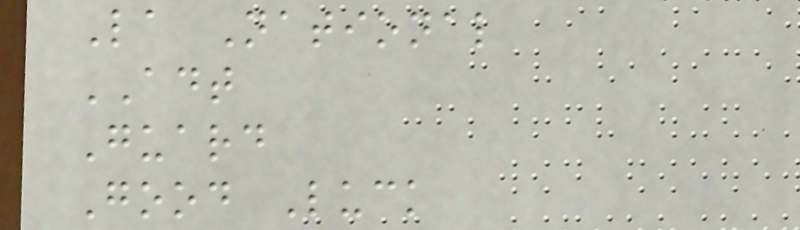La National
ADT
Guard
Good Luck
